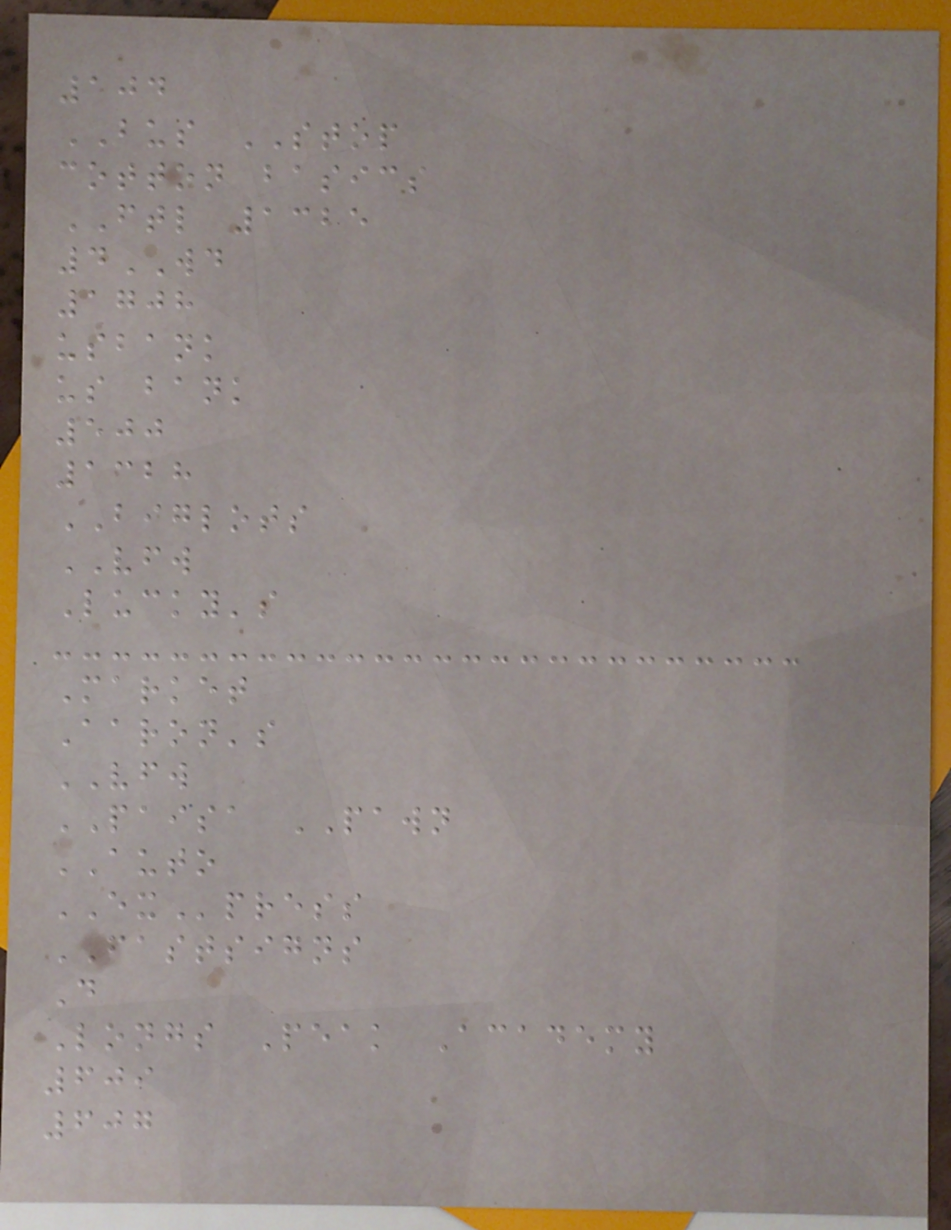104
BUS STOP
cotton basics
FTL 1325
4WD
1708
usbank
us bank
500
1328
BIGLOTS
VFW
Lucky's
Market
Aaron's
VFW
PAISA PAWN
AUTO
EXpress
FASTSIGNS
D
Longs Peak Academy
609
607
